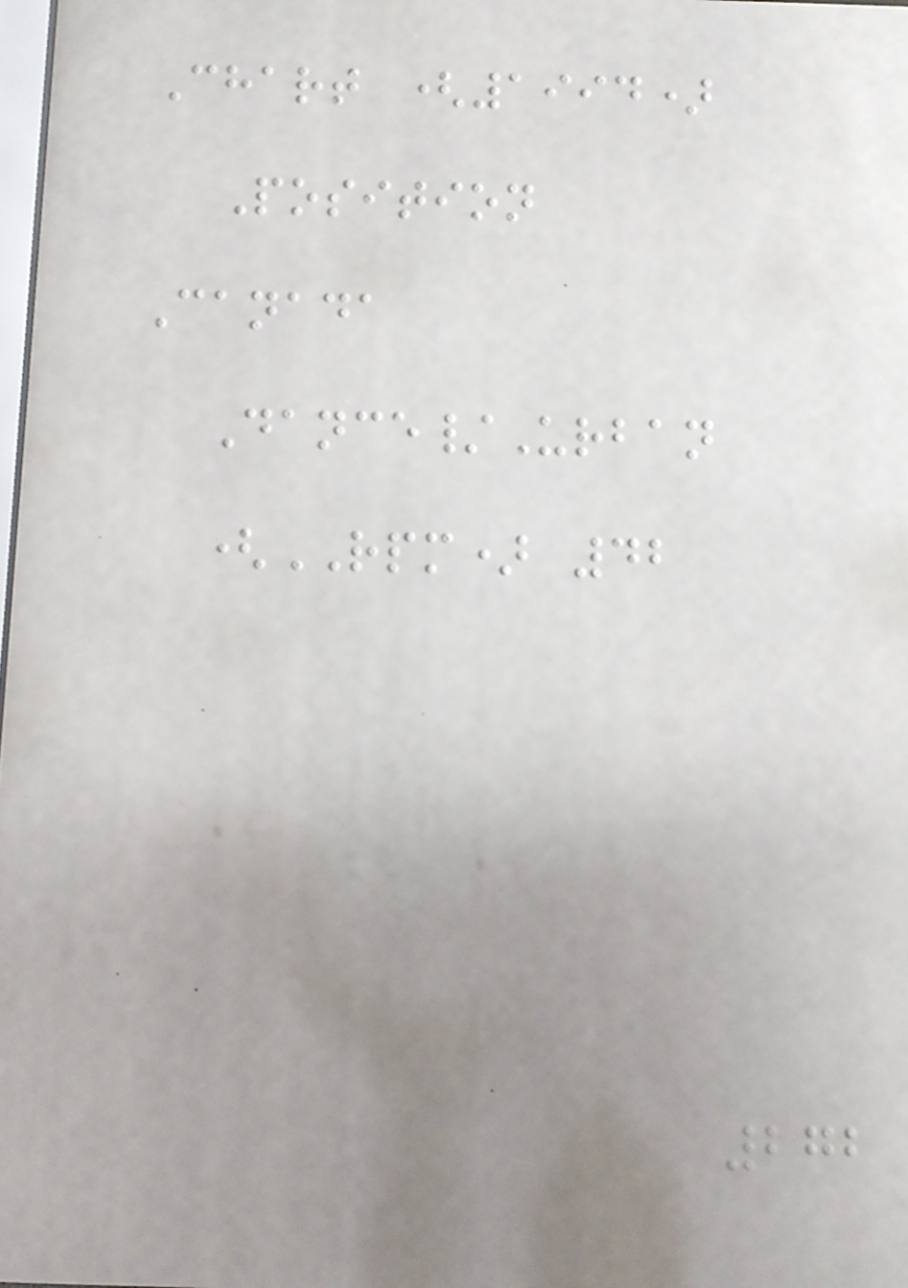Chart (1994)
Position
Canada
Dance/Urban
(RPM) 42
272
